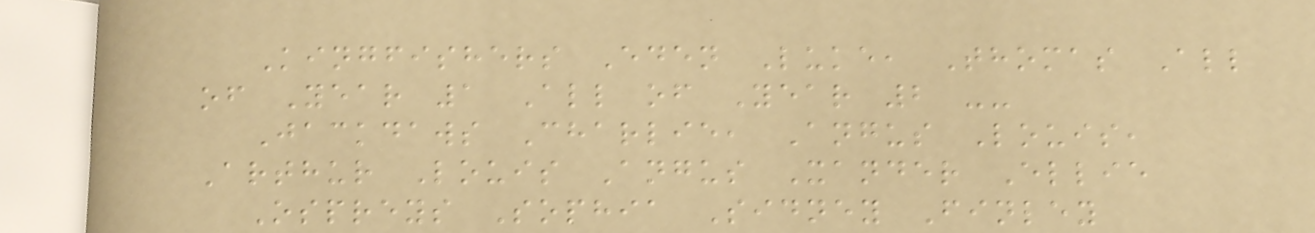Kingfishers Eden Luke, Thomas All
of Year 1 All of Year 2 --
Jackdaws Charlie, Angus Louis,
Arthur Louis Angus Xander Ellie
Ospreys Sophia Sidney Finley
